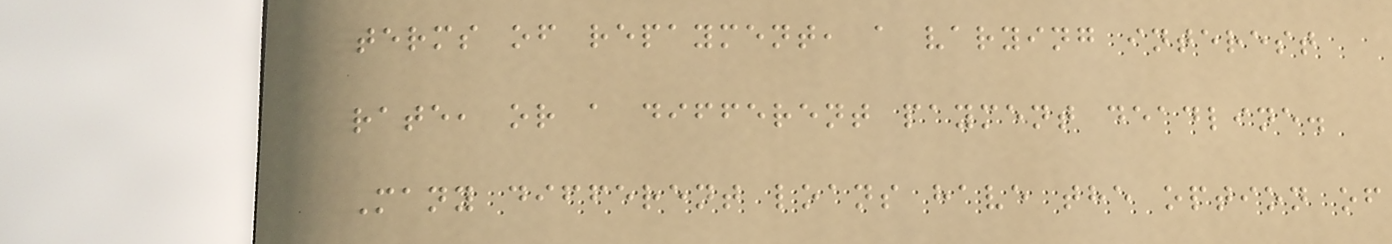terms of repayment, a varying interest
rate, or a different payment deadline.
Many different loans have the option of
